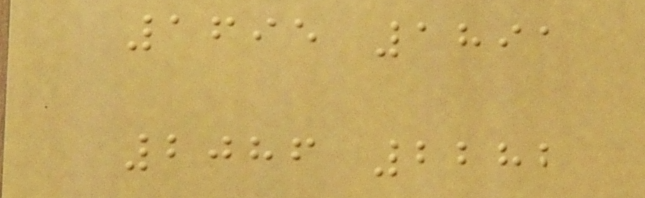1695 1891
2086 2282
